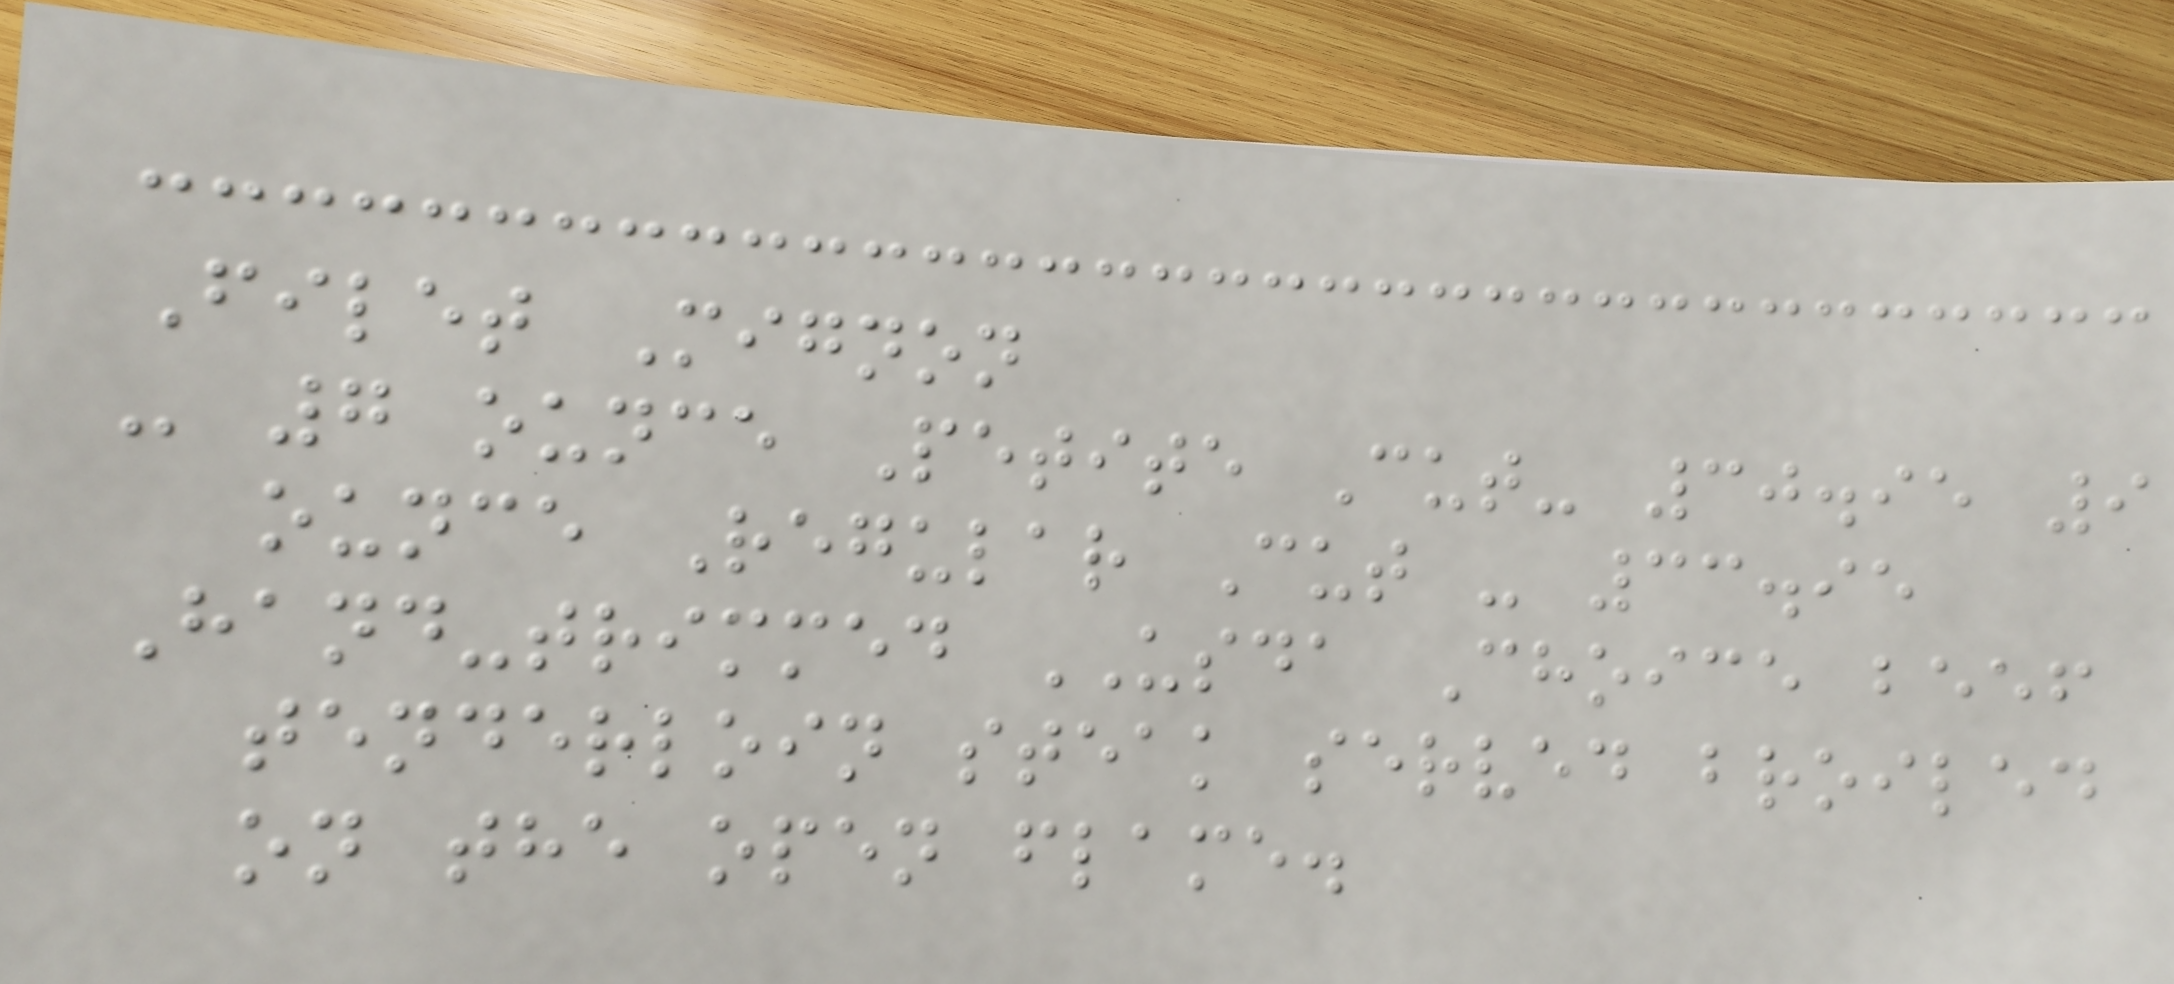Filet Mignon
- 7 ounce Petite Cut- 30.95 9
ounce Regular Cut - 33.95
Hand-trimmed USDA Choice beef
tenderloin steak served broiled
on the open flame.
